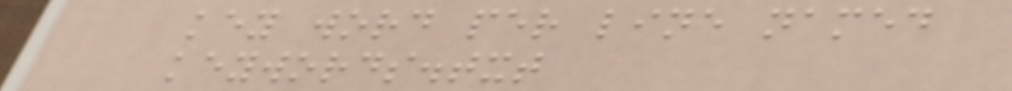key word per line named
keywords.txt
